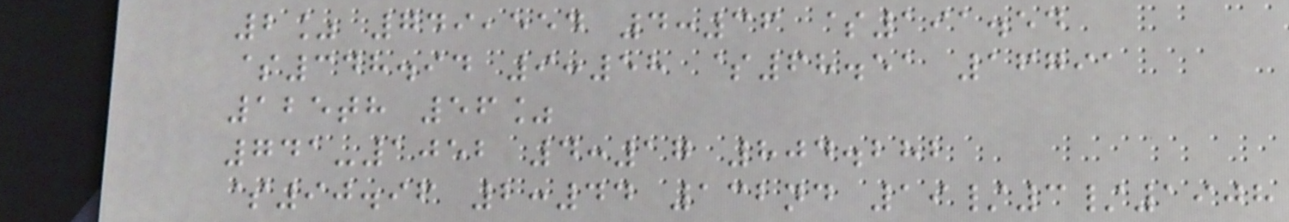2% 749,554 4:36 $191.54
$348.94 9:58 $68.51 16791
125th 56%
741-1052 4:17 804.282
$90.96 2:44 132nd 19/3/1908
